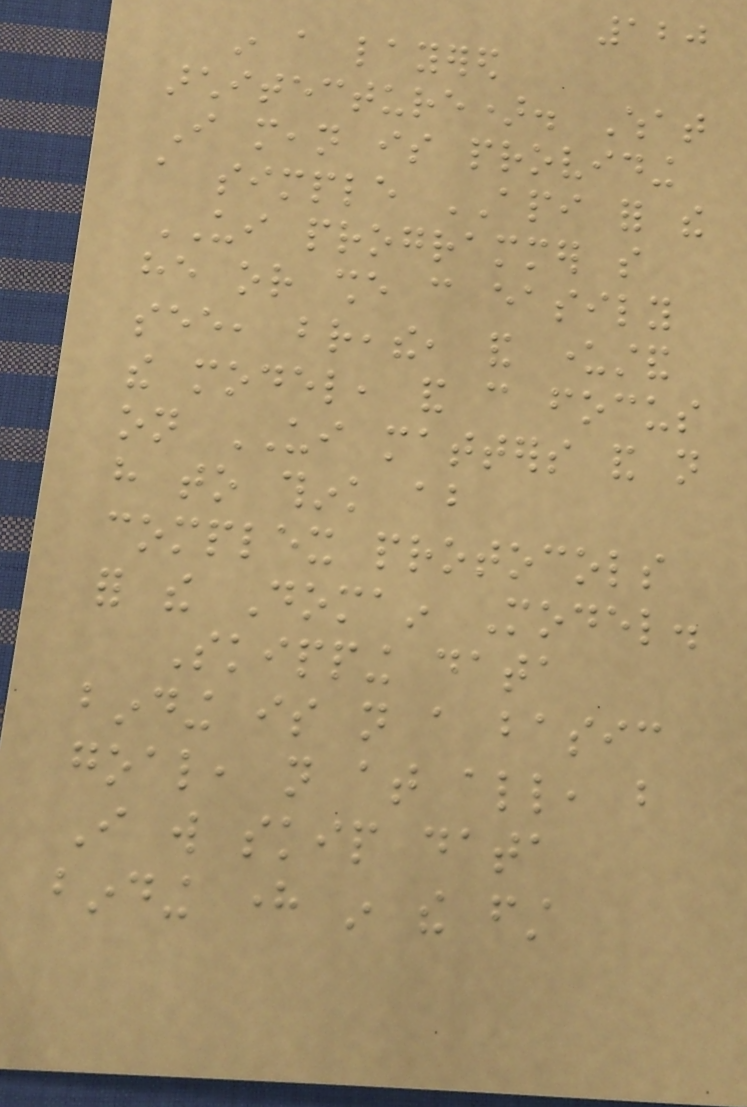120
in a layered
architecture). What
I mean is providing
a simple API for the
UI programmer so
he or she can easily
see, breathe, and understand
the model, and can focus
on UI matters and not
have to think about
complex protocols
for the Domain Model.
Skipping data
binding is not a basic
goal, not at all, but
I will skip data
binding here in the first
